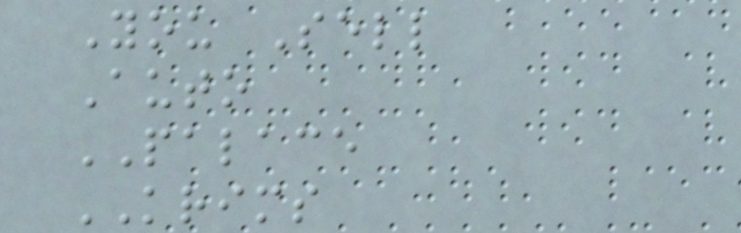You Sell
Auto
PALACE
KRIMS
